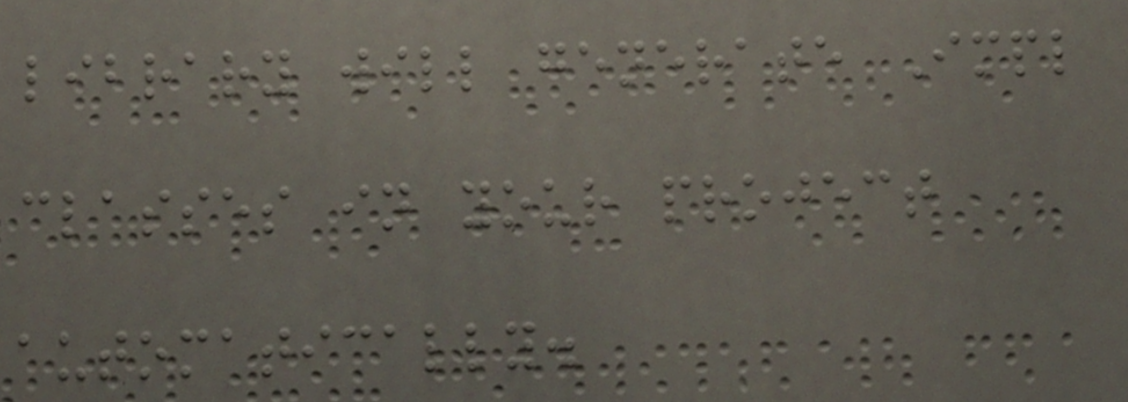library will generate Impl
classes in your project
automatically.
